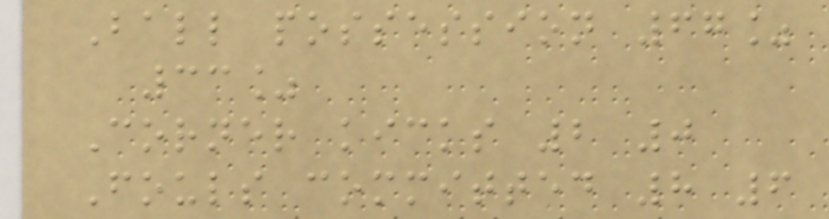Ball possession 67%
33%
Corner kicks 2 0
Fouls committed 8 6
